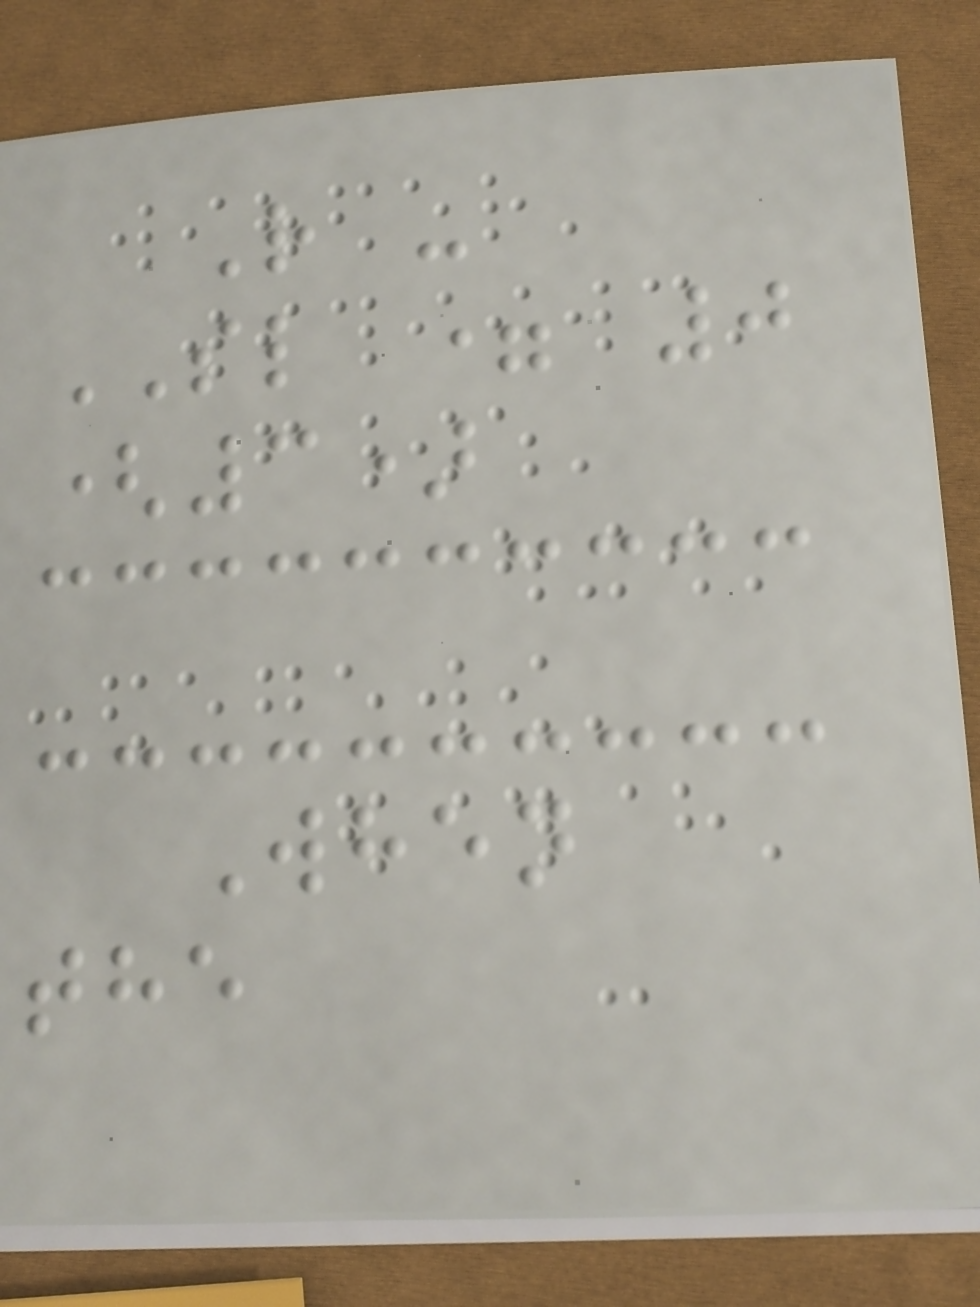R -
SL = 0
(3)
When
the
